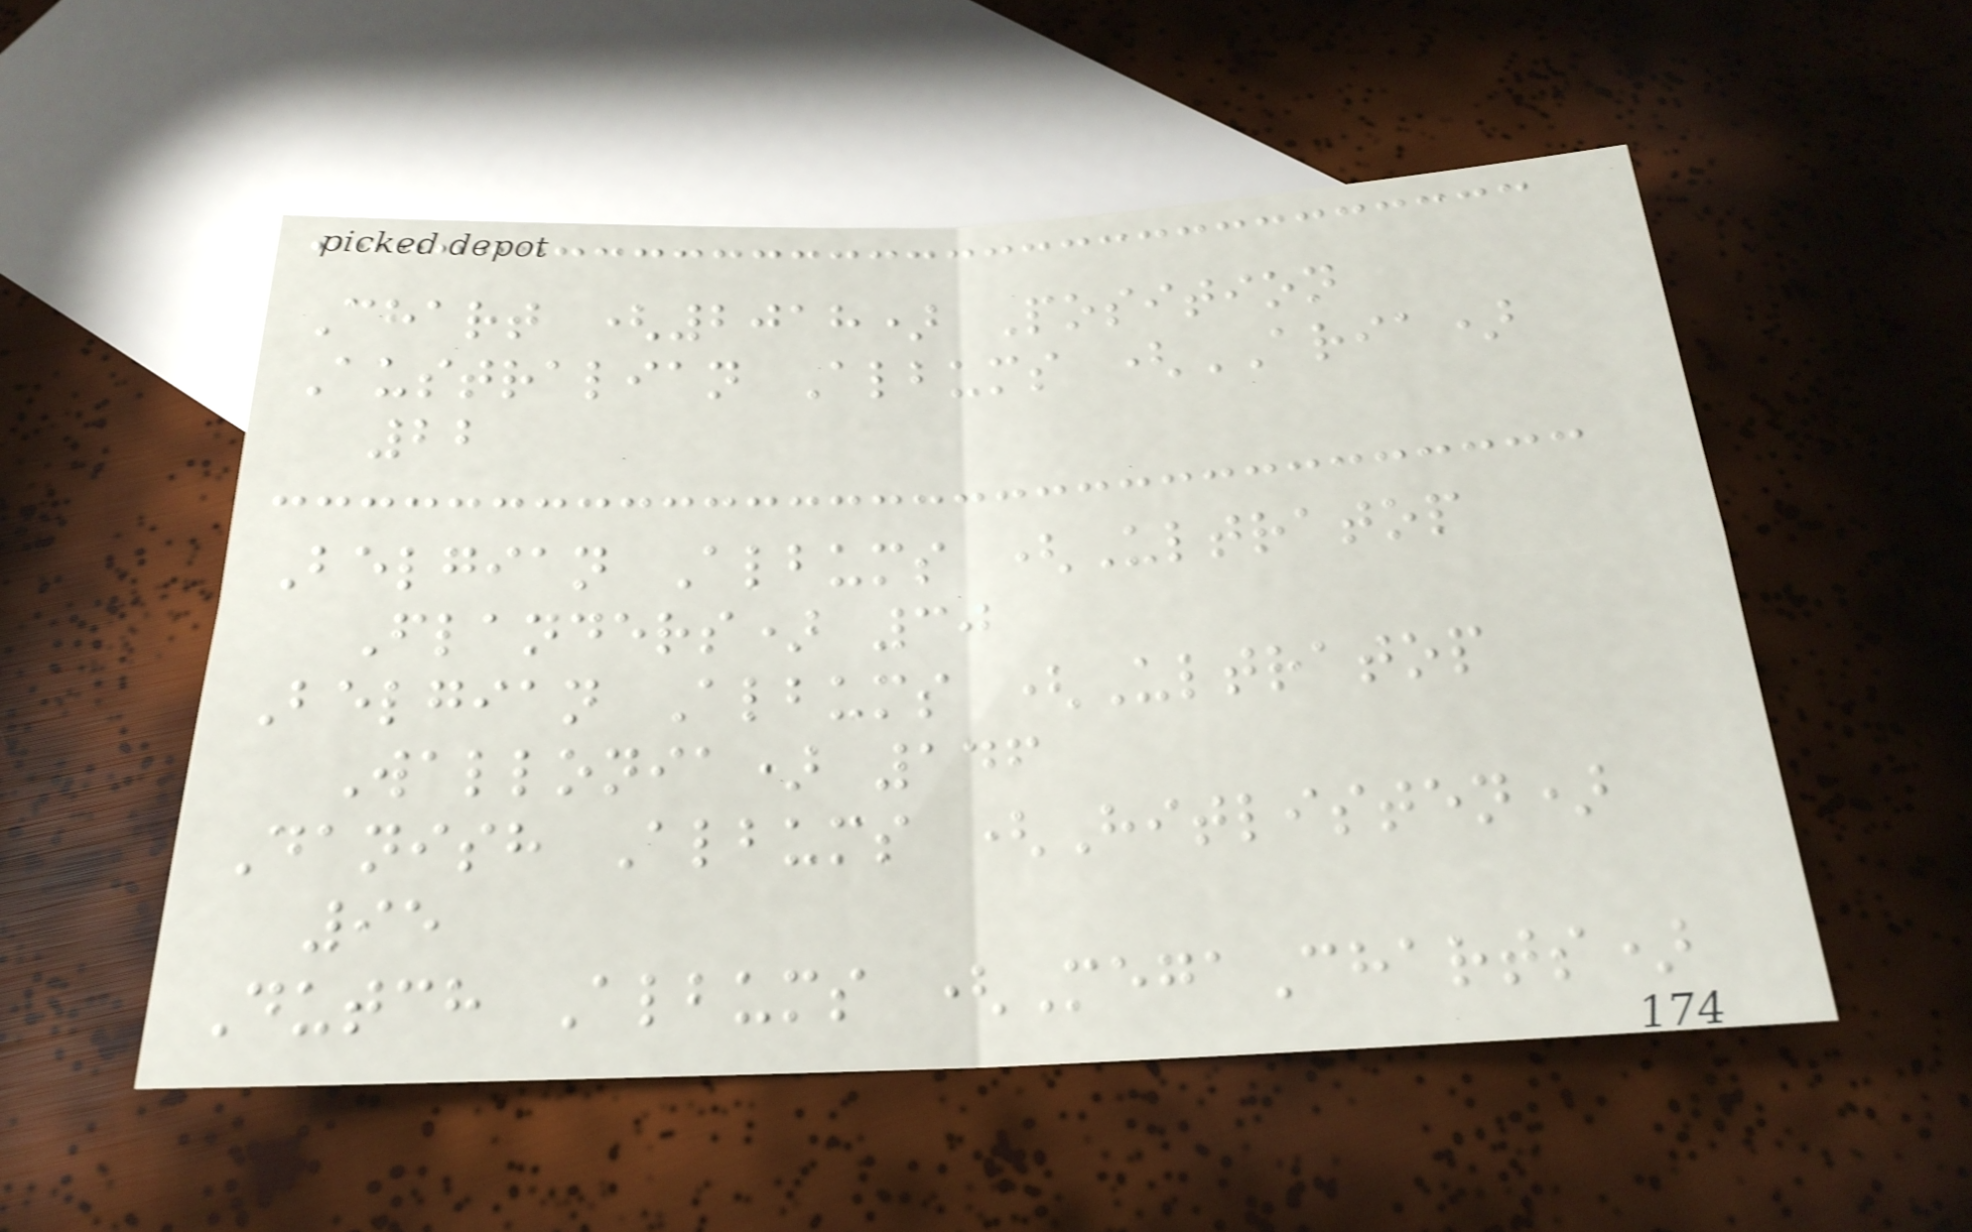Chart (2018) Position
Australian Albums (ARIA)
22
Belgian Albums (Ultratop
Flanders) 30
Belgian Albums (Ultratop
Wallonia) 146
Danish Albums (Hitlisten)
95
Dutch Albums (MegaCharts)
